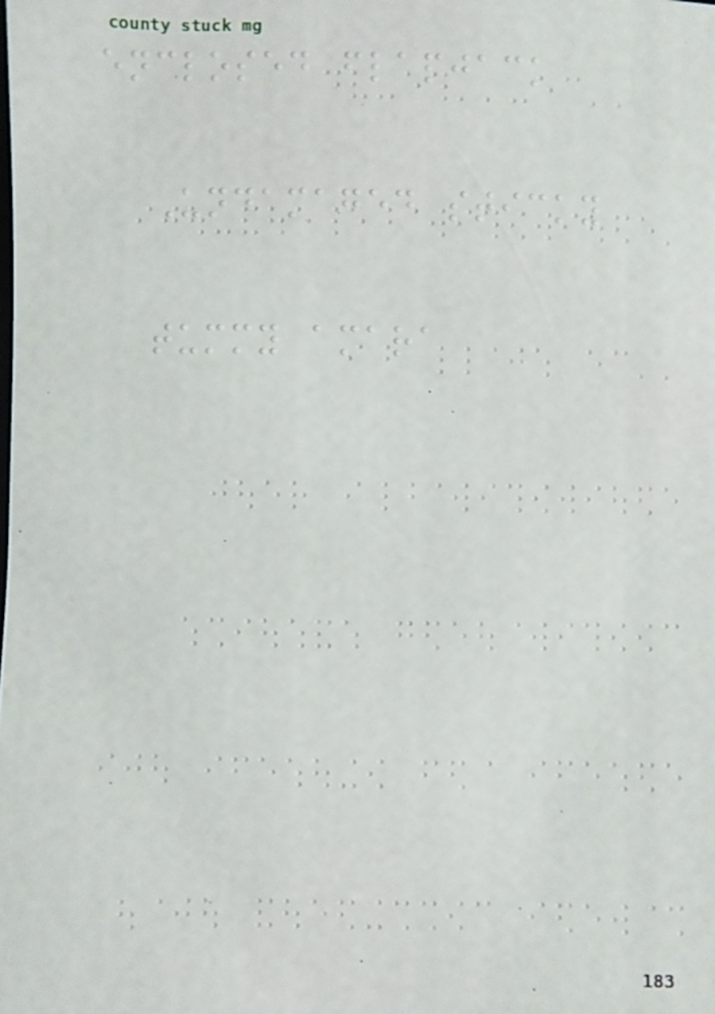enclosed flapjack
Undamaged sticky
tummy amara
